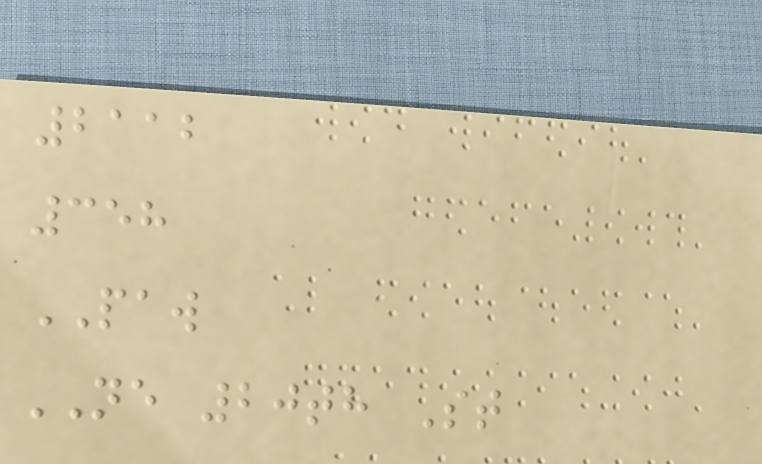2112
358
PAW
NE 20th St
